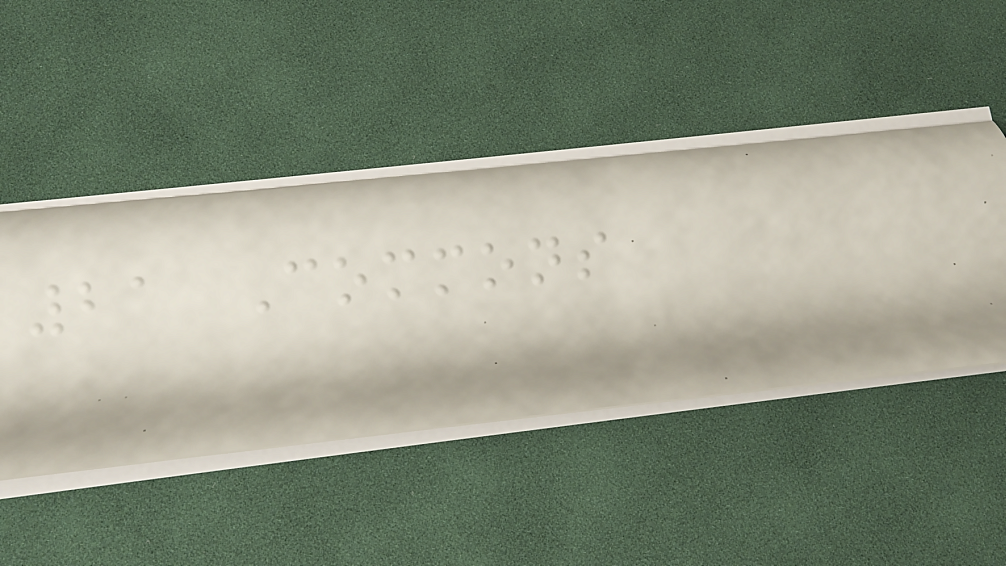21 Commons
